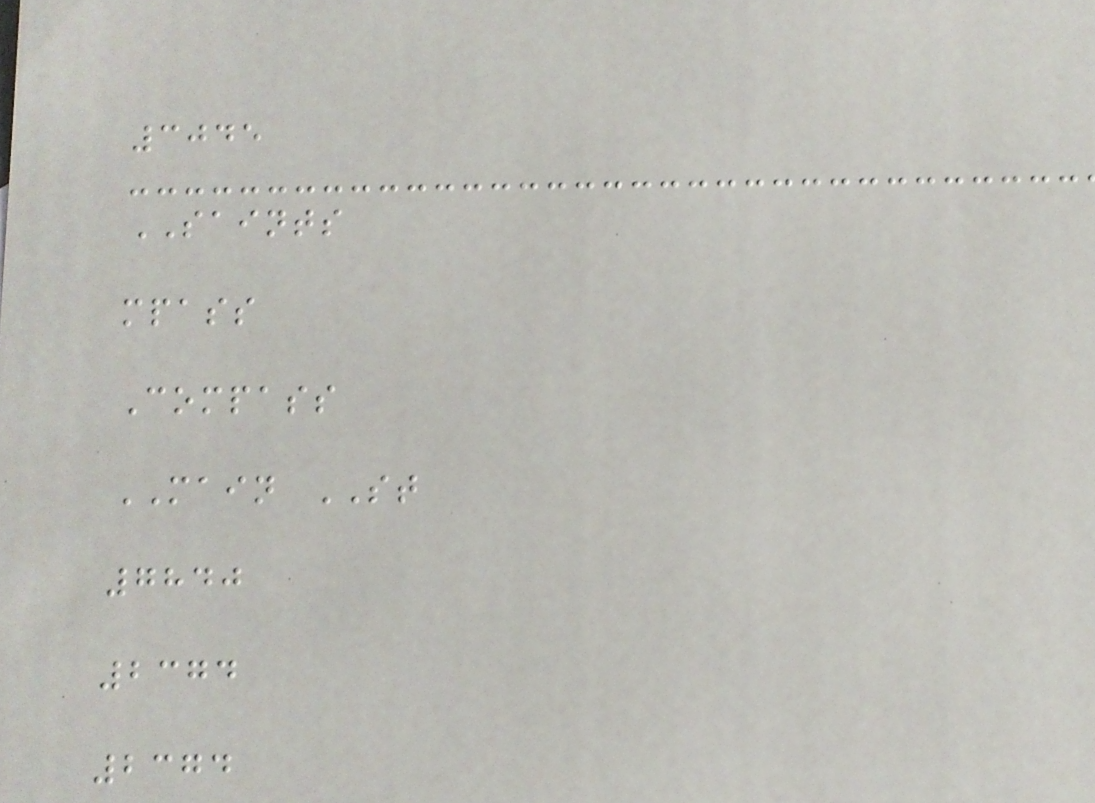3045
SAINTS
mpass
Compass
MAIN ST
7840
2374
2374
